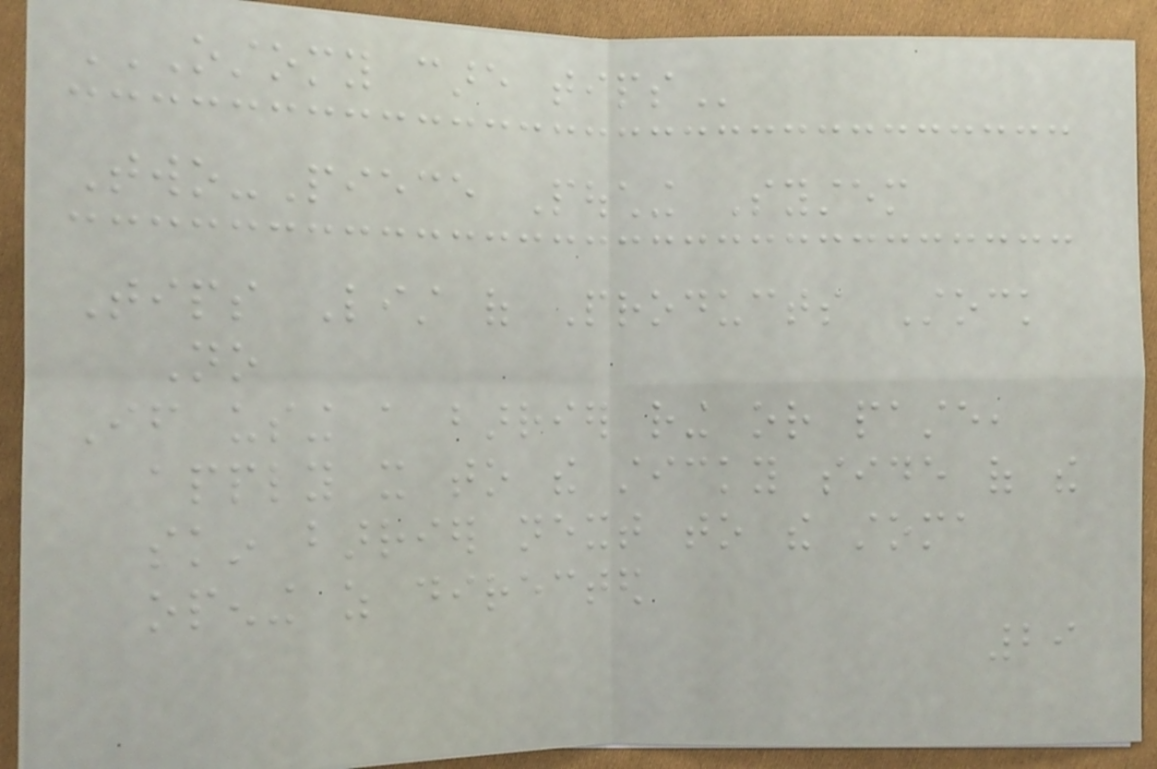OSTOMY CARE TIPS
Two-Piece Pouching System
Tips List of Products Stock
No
If using a barrier ring or paste,
apply it to the sticky side of the
skin barrier next to the stoma
opening as directed
29
